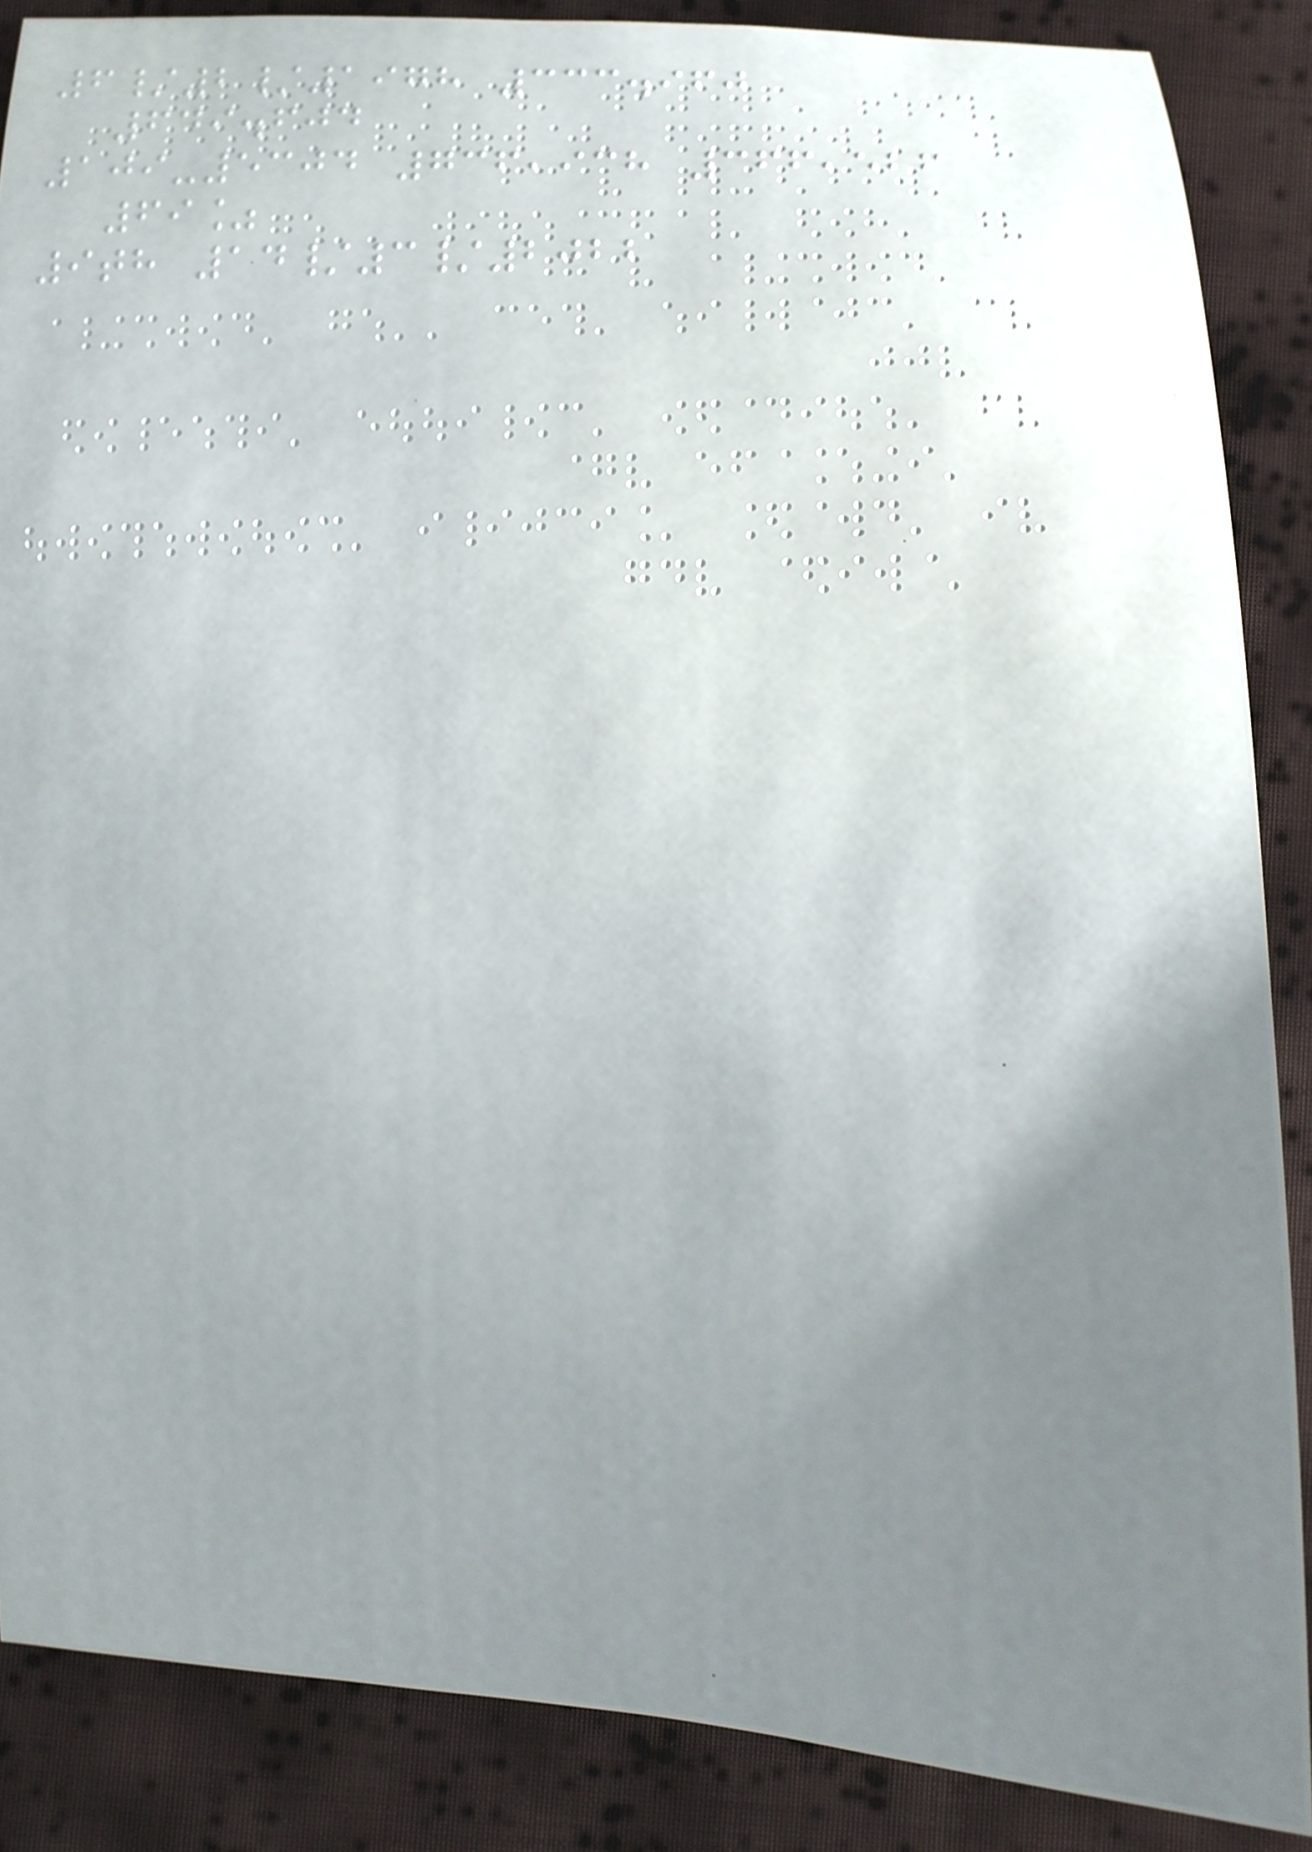6/2/1978 333.960
649.604
109-5304 736,938 366,526
69%
9th 14/3/2022
